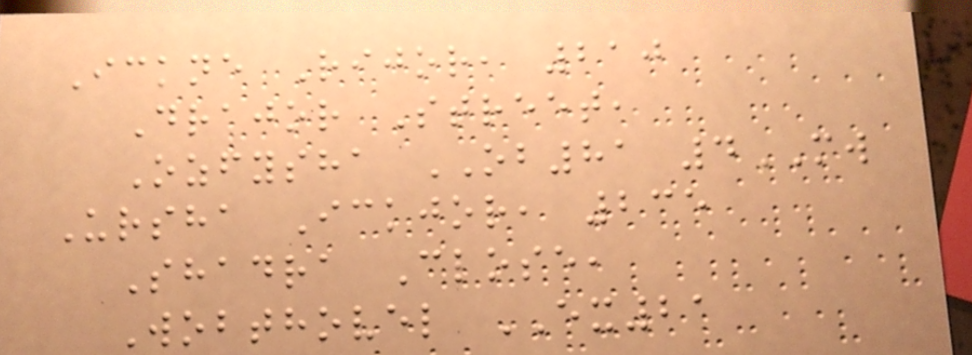Ickne Rijor, 210
Drajor Street,
Ozfysha OB81 4MW
Ursha Ickjor, 235
Shadra Close,
Wobthovel EX21
